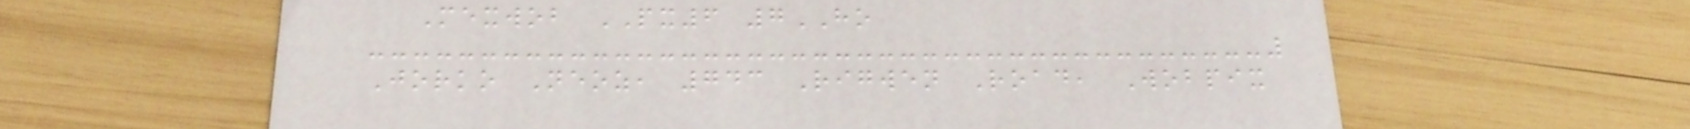Mexwob PX6 7HO
Jorko Neoz, 743 Rigwen Road, Wobpix
